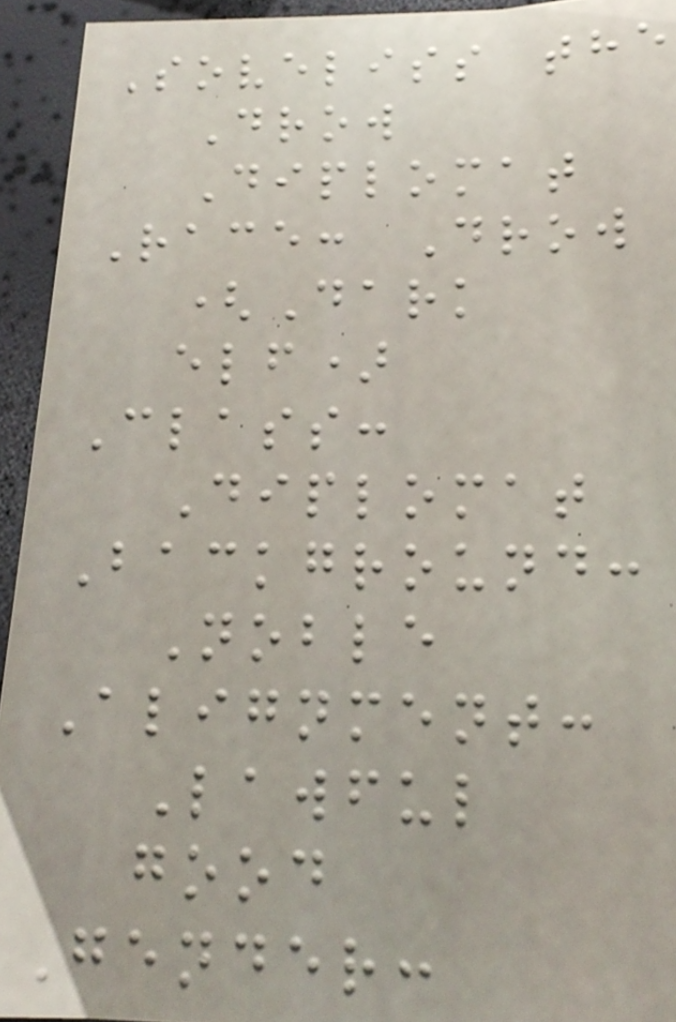Soveliss the
Drow
Diplomat
Race: Drow
(Dark
elf)
Class:
Diplomat
Background:
Noble
Alignment:
Lawful
good
Gender:
